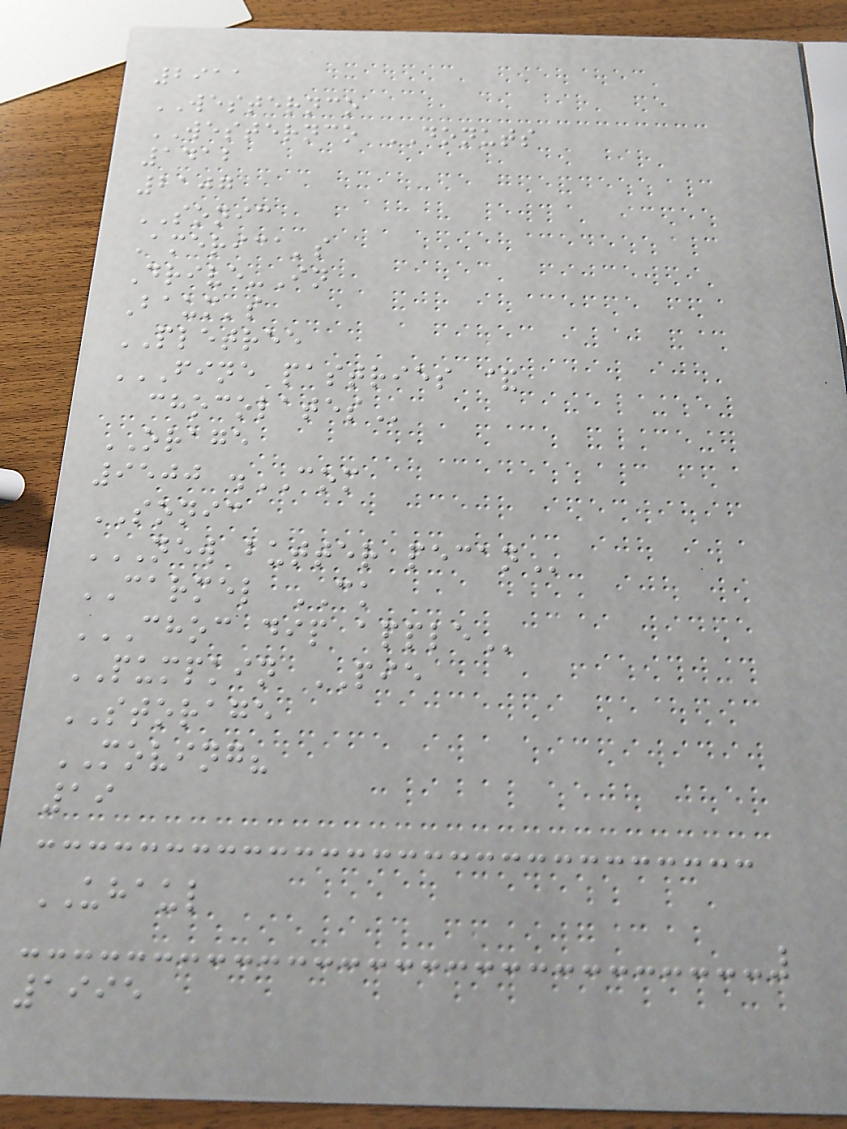2911
WESTERNCO
WESTERNCO DONUTS
1412
2107
SONIC
America's
Drive-In
Baum's
PLETREE
FINE PASTRIES &
CHOCOLATES
ORAGE
9500 .COM
SONIC
NEW BUTTER PECAN
CARMEL CK
CHOC DIP APPLE
PUMPKIN PIE
STORAGE
MOVING?
19
UHAUL
1995
